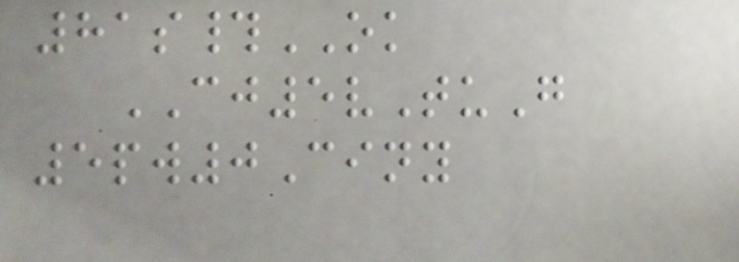81s#OK
CJ5vTuG
5pw0Ciny
